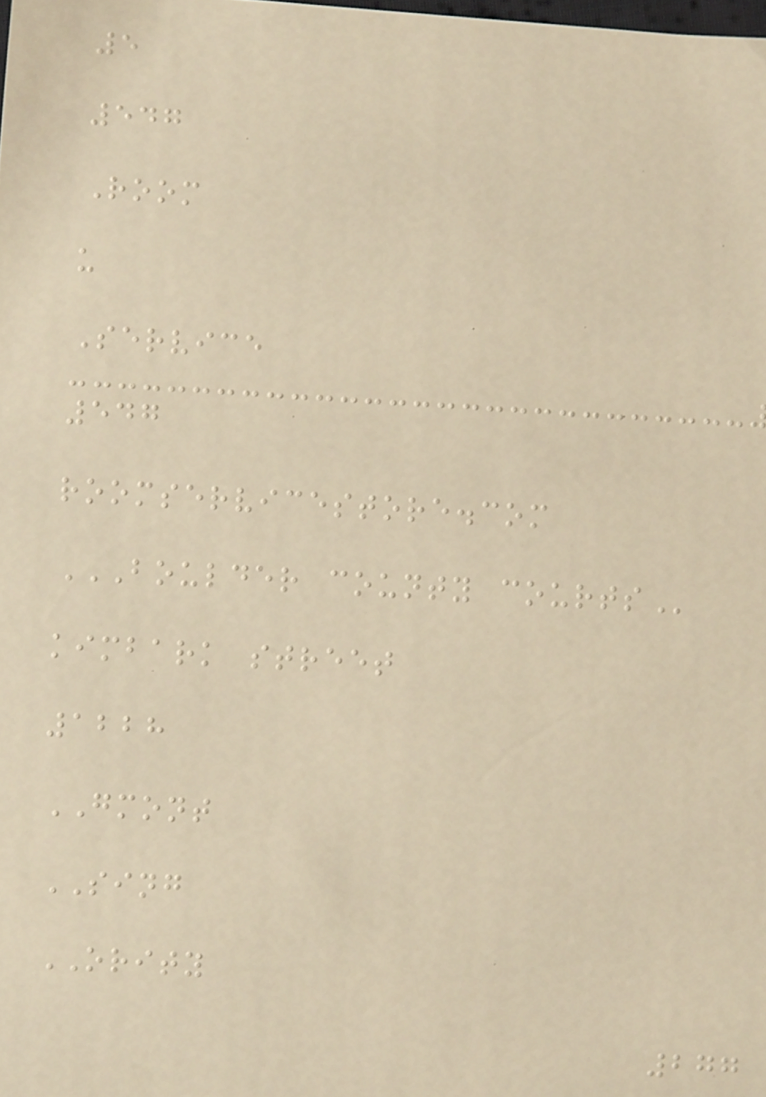5
547
Room
u
Service
547
roomservicestore.com
BOULDER COUNTY COURTS
kimbark street
1228
GMONT
SING
ORITY
277
